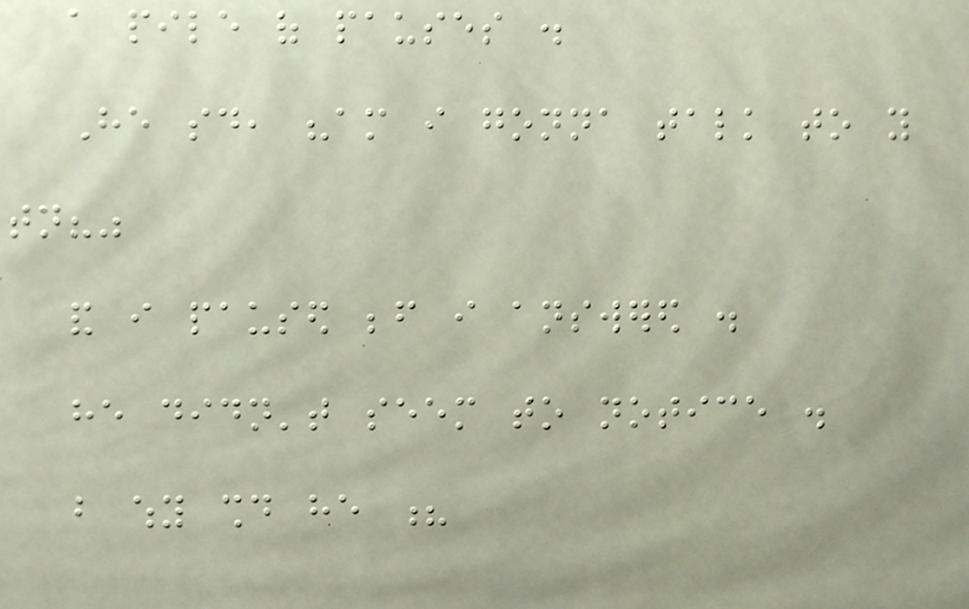a pile of pauses .
He said, "am i gonna talk to you
tonight?"
and i paused before i answered .
he didn't seem to notice .
but why should he ?
